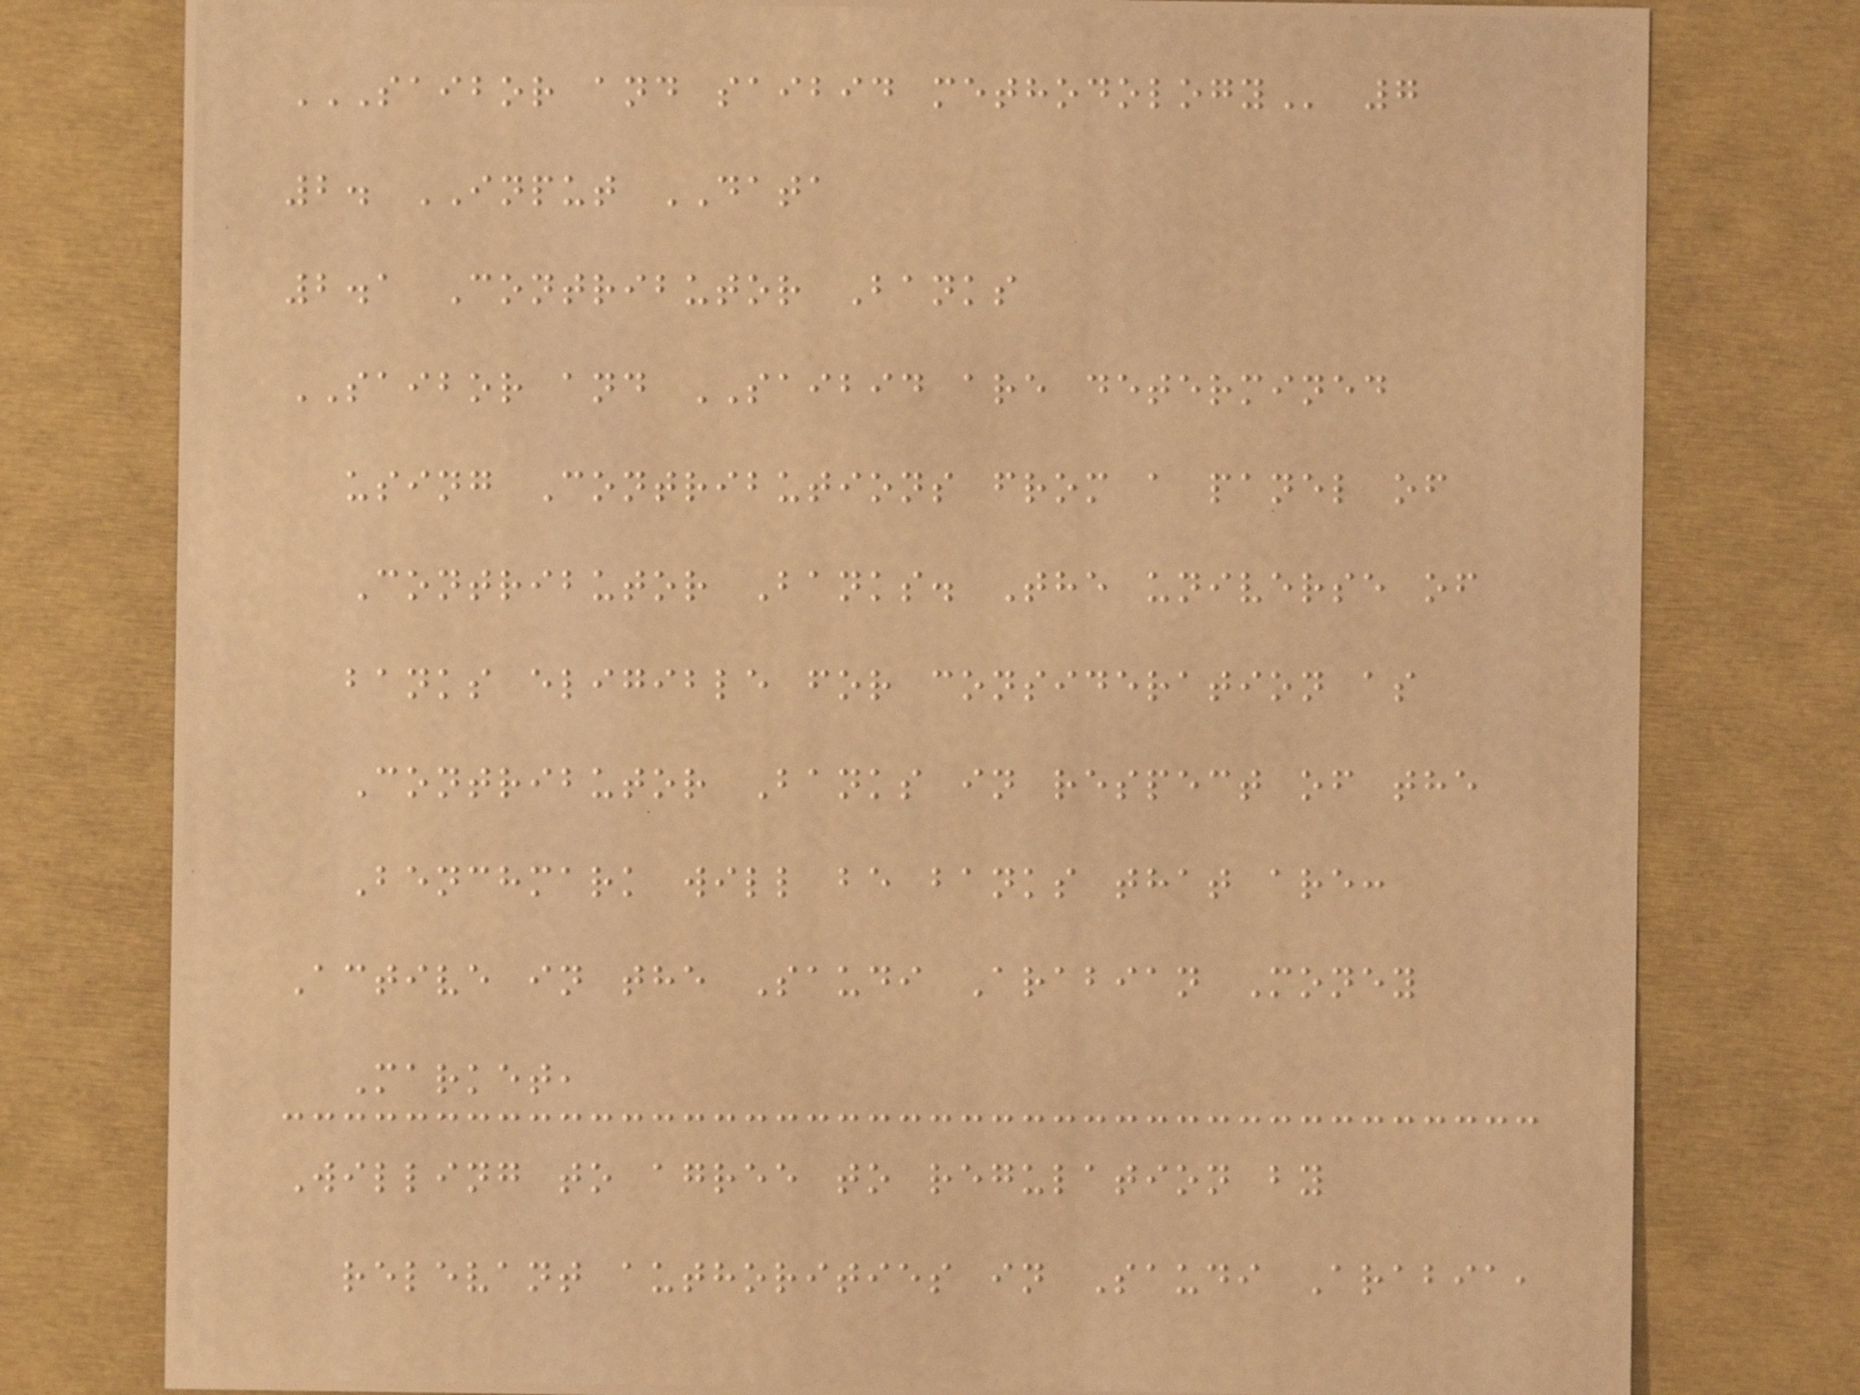SAIBOR AND SAIBID METHODOLOGY 7
2. INPUT DATA
2.1 Contributor Banks
SAIBOR and SAIBID are determined
using Contributions from a panel of
Contributor Banks. The universe of
banks eligible for consideration as
Contributor Banks in respect of the
Benchmark will be banks that are:
Active in the Saudi Arabian Money
Market,
Willing to agree to regulation by
relevant authorities in Saudi Arabia,
